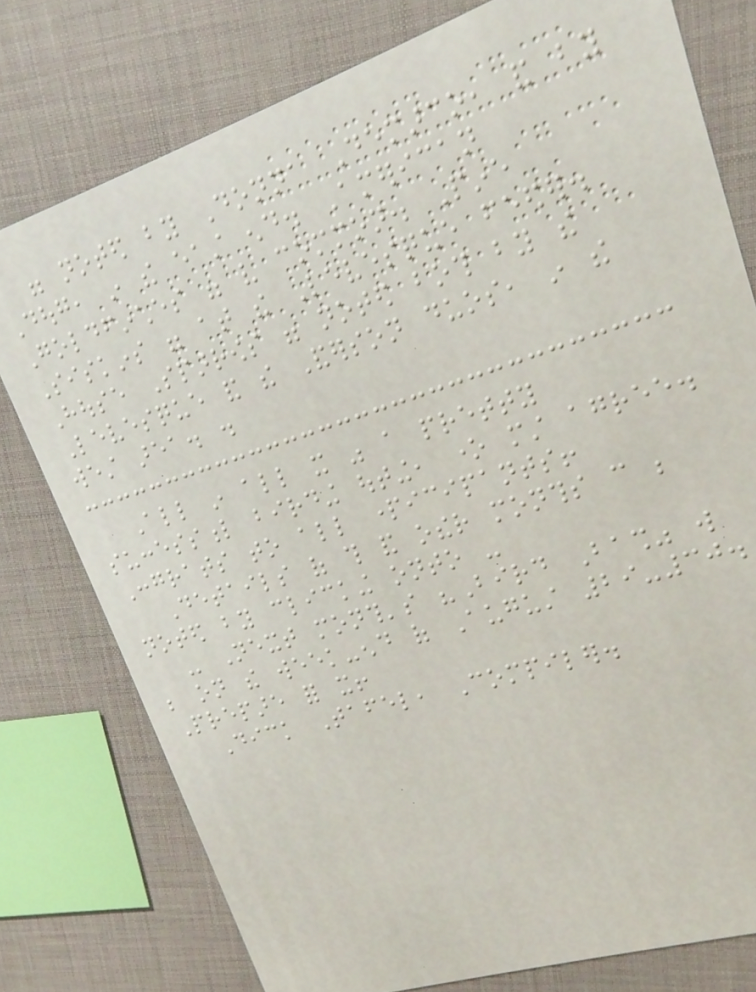were noted by Donna Demarco, and by
Doug, in the east end. American
Goldfinches were very common. Pine
Siskins were at the Levesque feeder.
House Sparrows were noted both by the
Levesque and the Anderson duos, in the
west area. .
All in all it was a pretty
successful birding outing, one must agree.
Congrats to all participants!
Details of this and other months can be
noted by clicking onto -
- Next month's "Bird Bash" will
be on the week-end of August 29-30.
Prepare for it!
Dick Tafel, Compiler.
